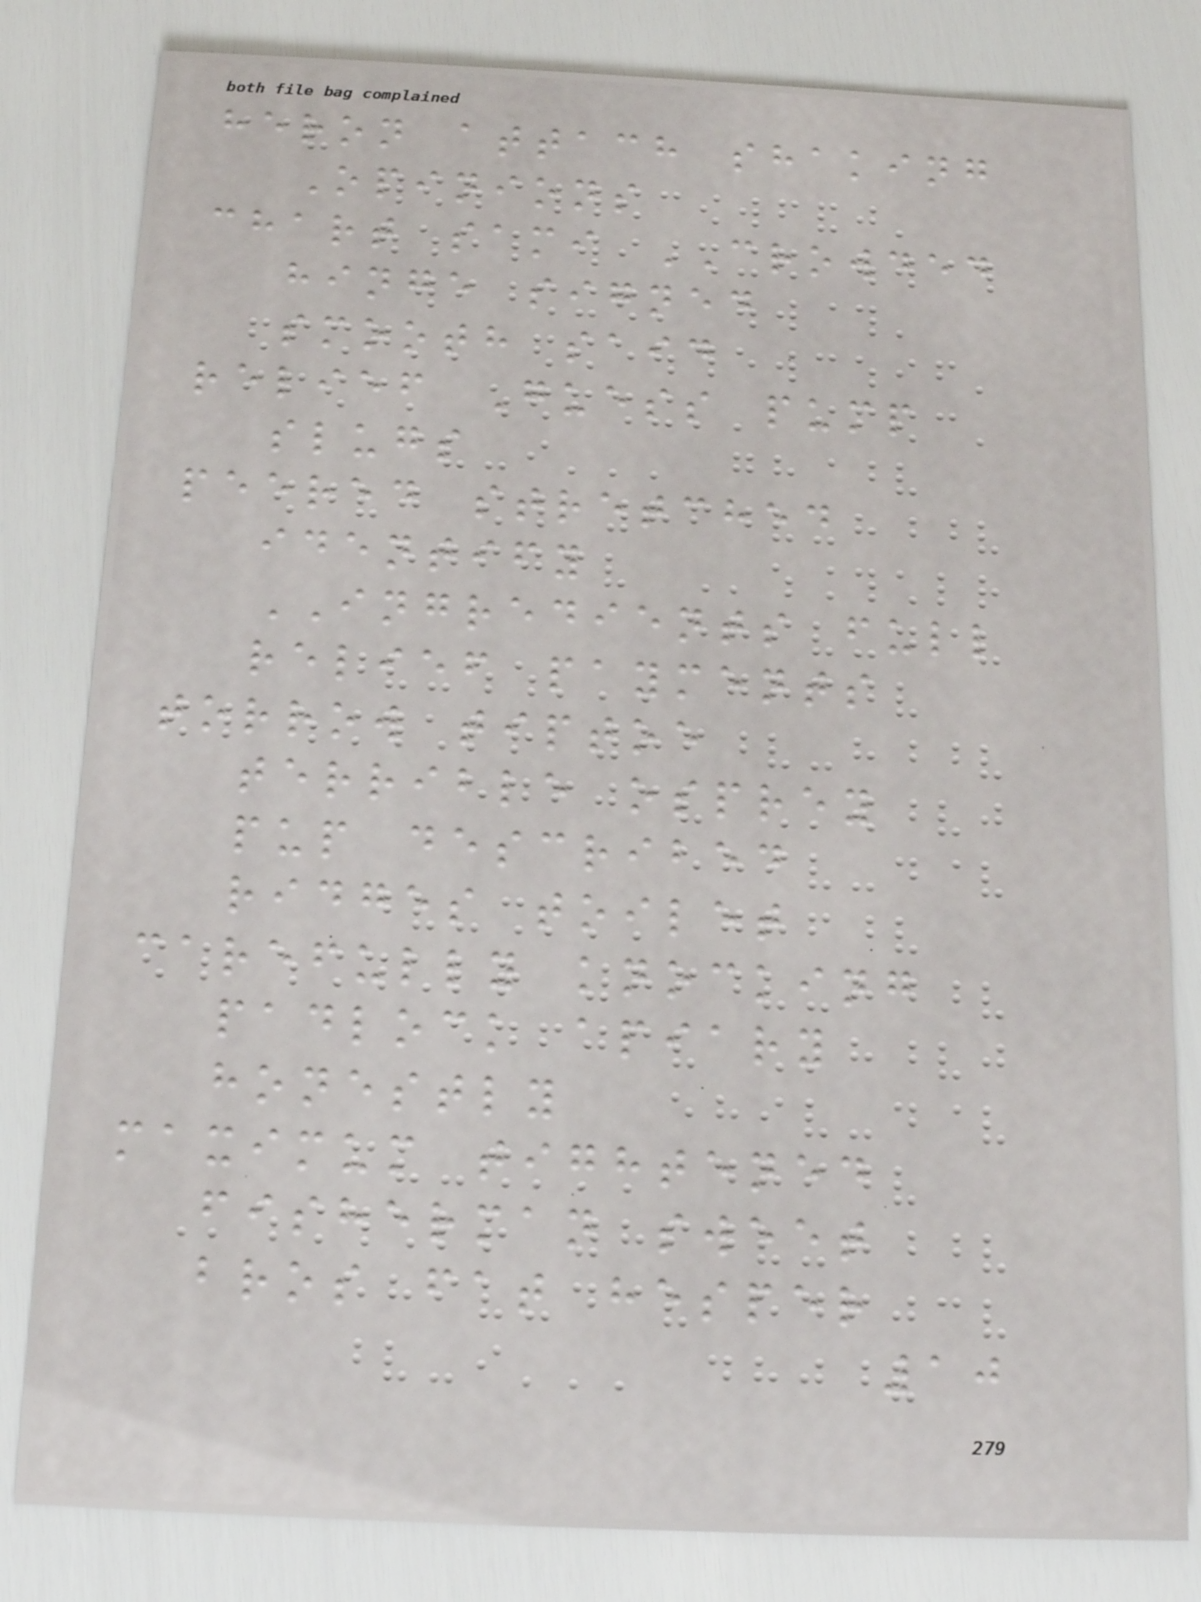heron attach shaking
Opinions
chart sami CROWDED
hinge signed
smooth said
relief Guess pump
slugs
peered stretched
identify
INGREDIENTS full
relief payments
torrow tiptoe
terrible osprey
pup described
ridges toilet
carefully knocking
padlock apiary
honestly
maximum tightened
fisherman sweet
bros fat hesper
10
